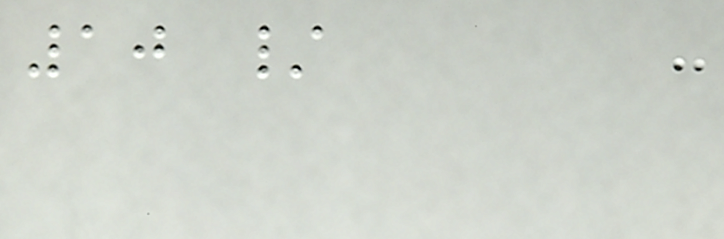10 /
